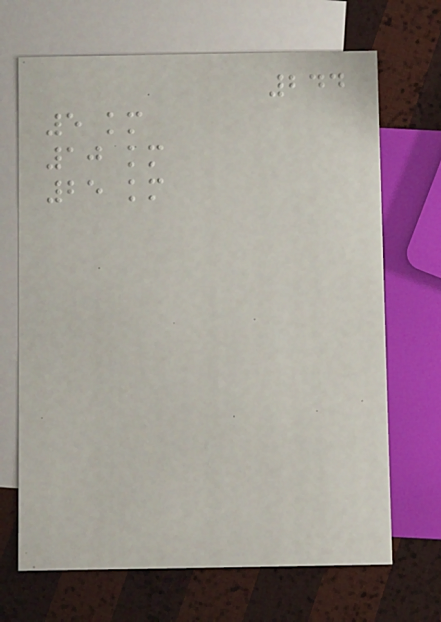244
5 km
10 km
25 km
